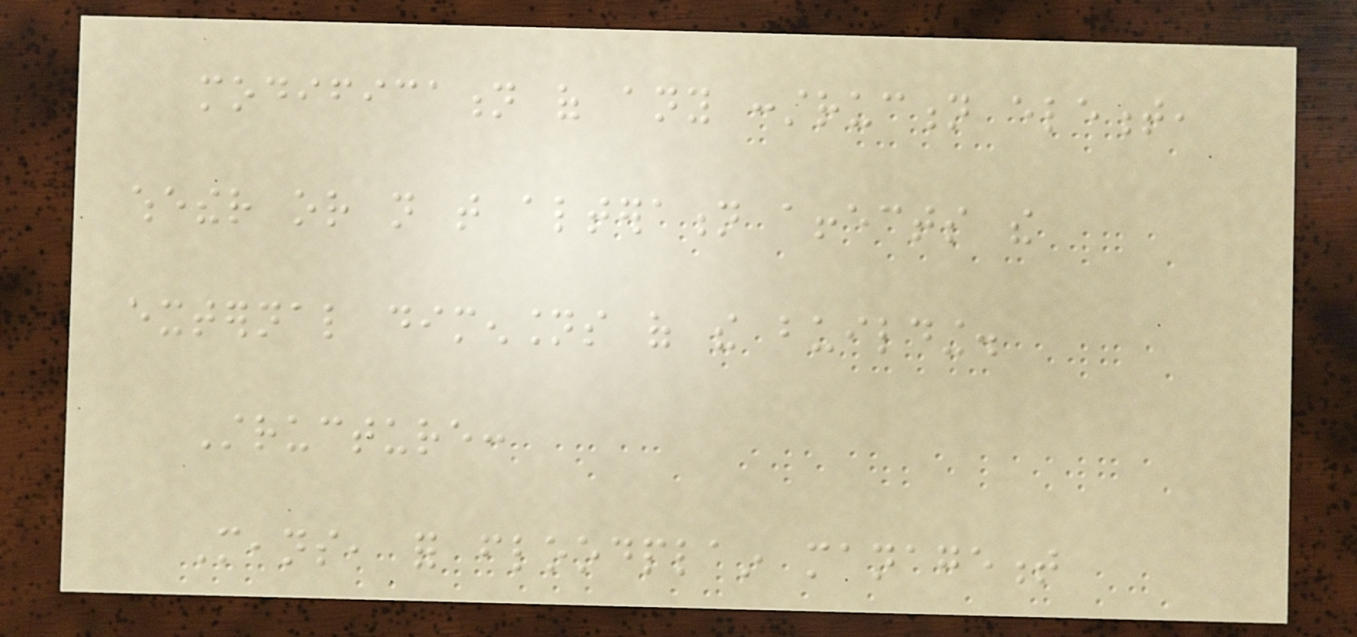modification of any construction element,
whether or not that alteration affects the
external dimensions of the building.
Structure:
Means, for floodplain management
